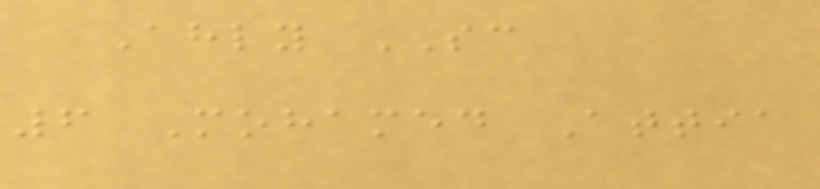Ahly SC
6 Mohamed Attia
